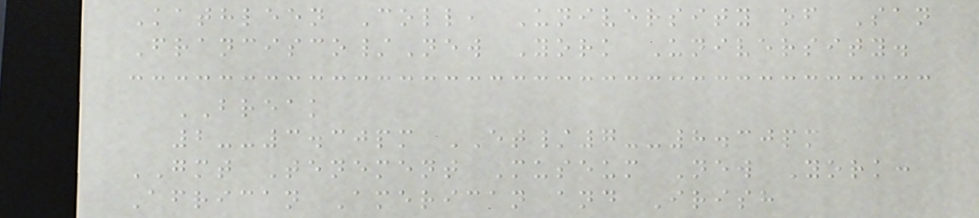Kathleen Coll, University of San
Francisco/New York University.
BREAK
2--3.30pm ET/7--8.30pm
GMT Tenement Museum New York:
African American and Irish
